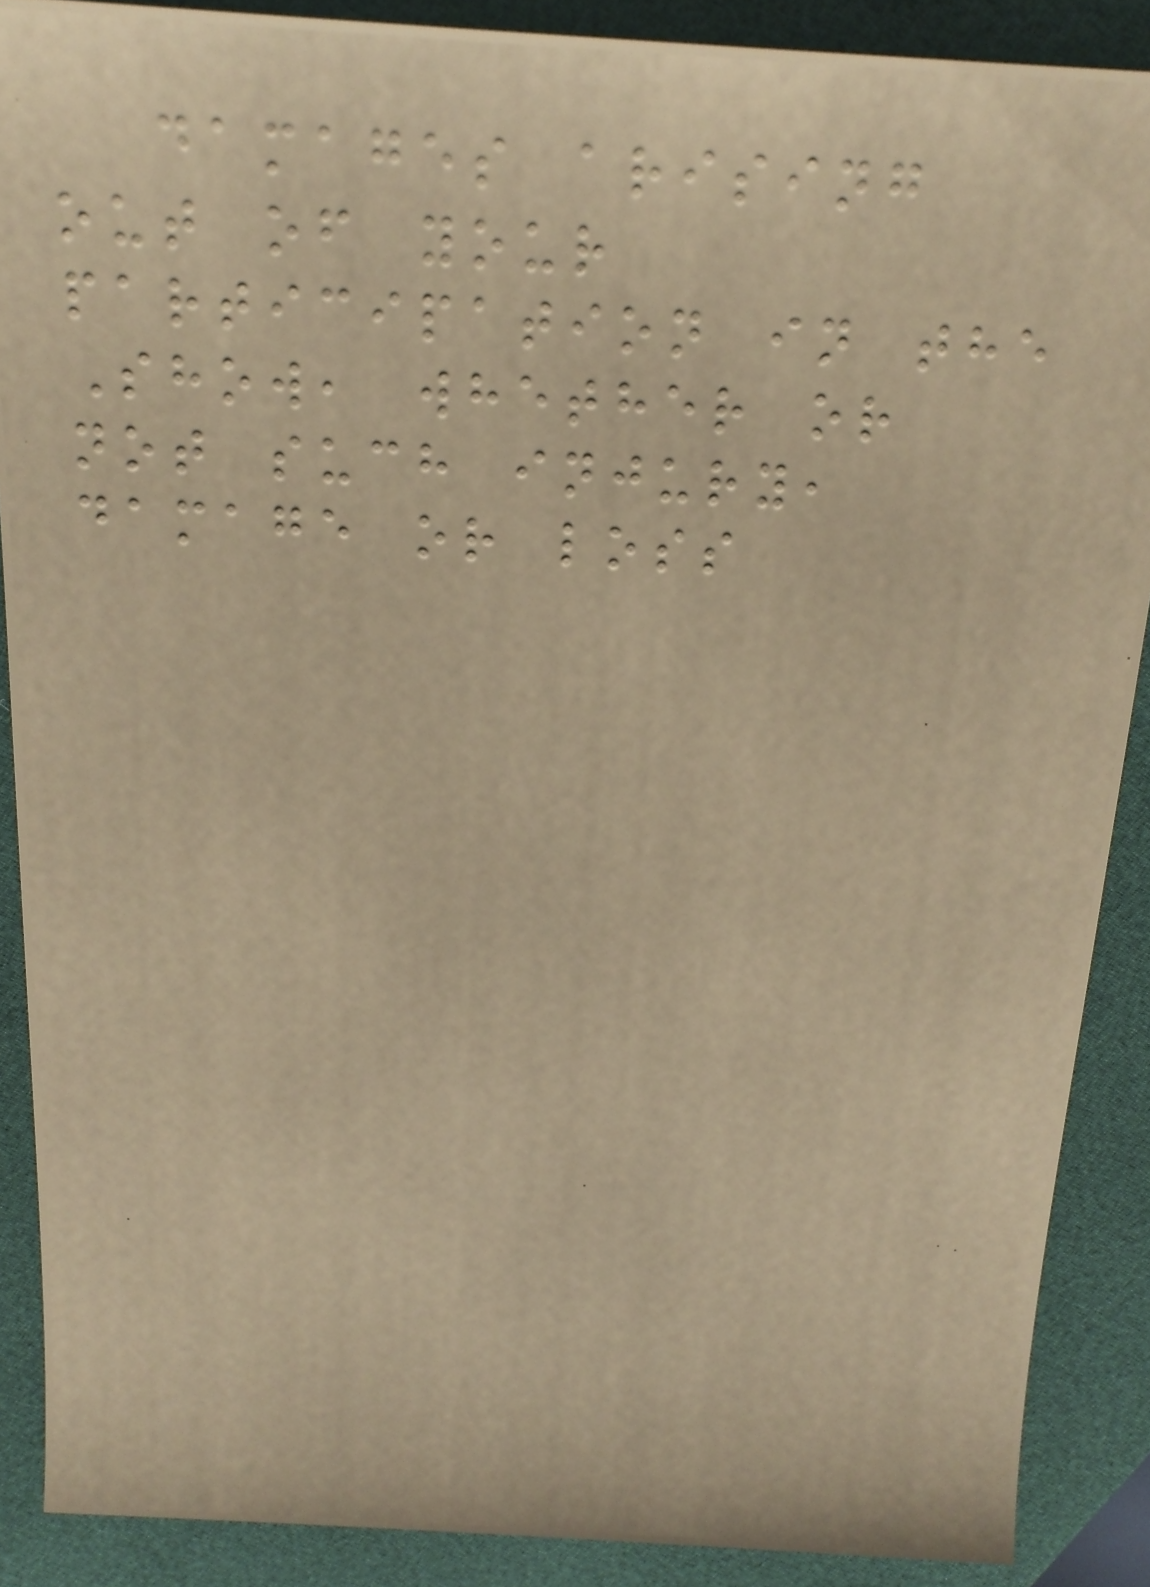damages arising
out of your
participation in the
Show, whether or
not such injury,
damage or loss
